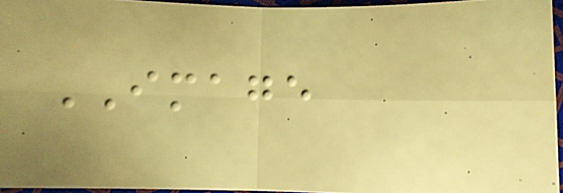IMAGE
